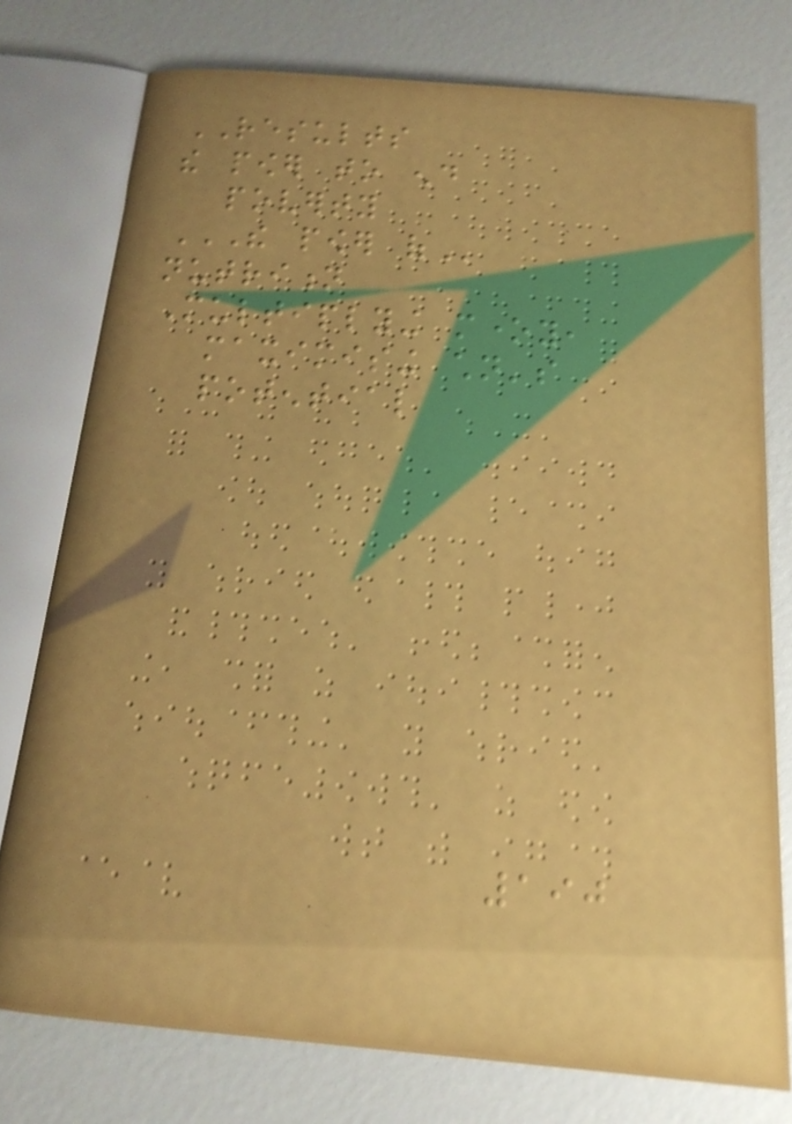RESULTS
the power to end
poverty
THE POWER OF
nutrition
Multiplying money,
maximising children's
potential
190
